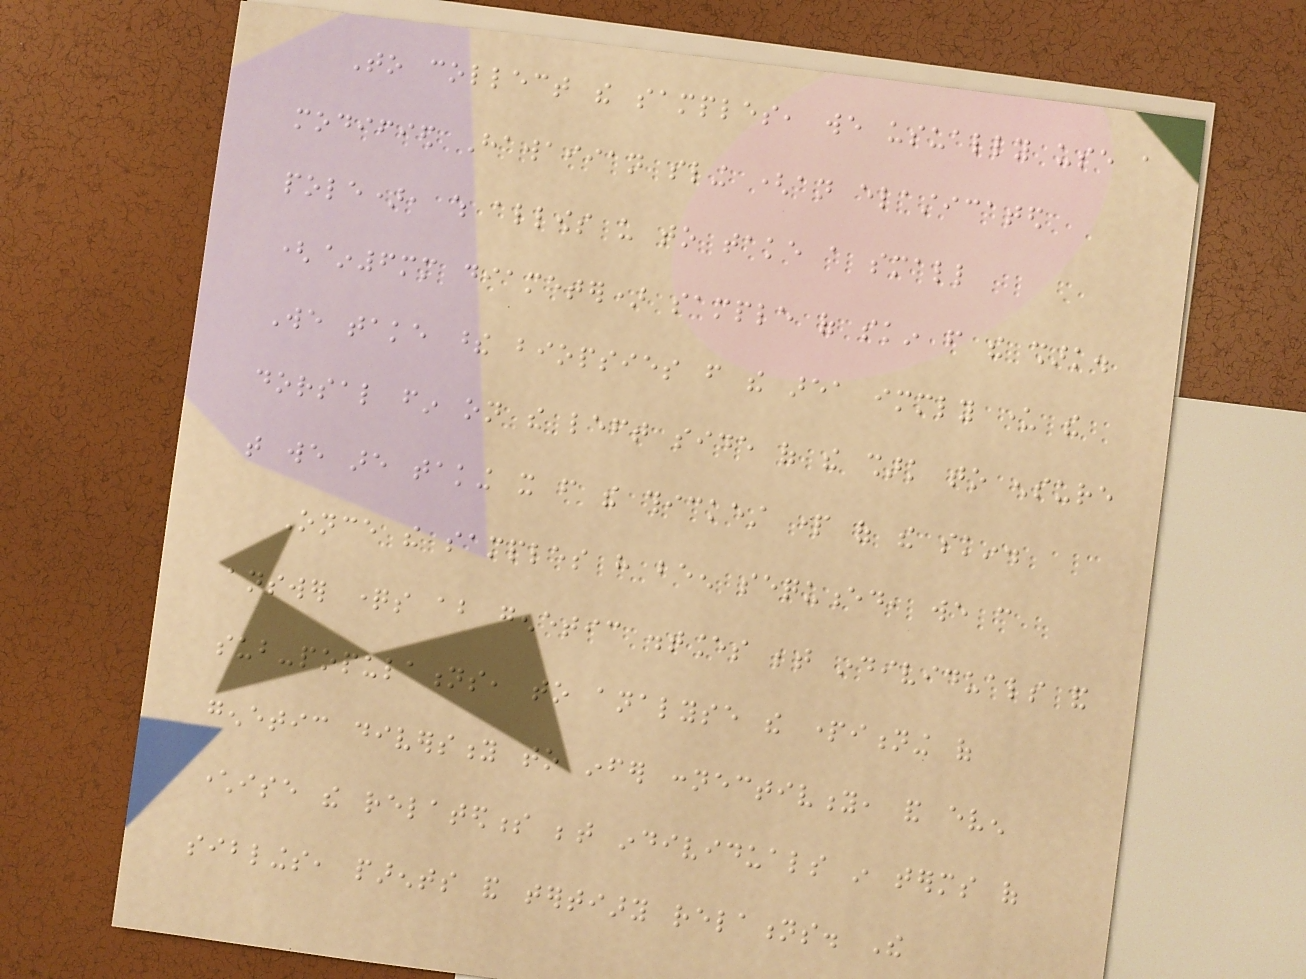To collect the samples, we usually use a
modified Hawaiian sling (an elasticated
pole), which allows us to take a small
(~6mm diameter) sample of skin from the shark.
We take these biopsies from the area immediately under the
dorsal fin on the left side of the shark to ensure
that we are taking it from the thickest part of the skin.
Once the samples have been sequenced, we can
answer questions about genetic distances between individuals and
sub-populations, to analyse the partitioning of
genetic diversity to infer connectivity, and even
characterise the relatedness between individuals in terms of
siblings, parents and tertiary relations. The
